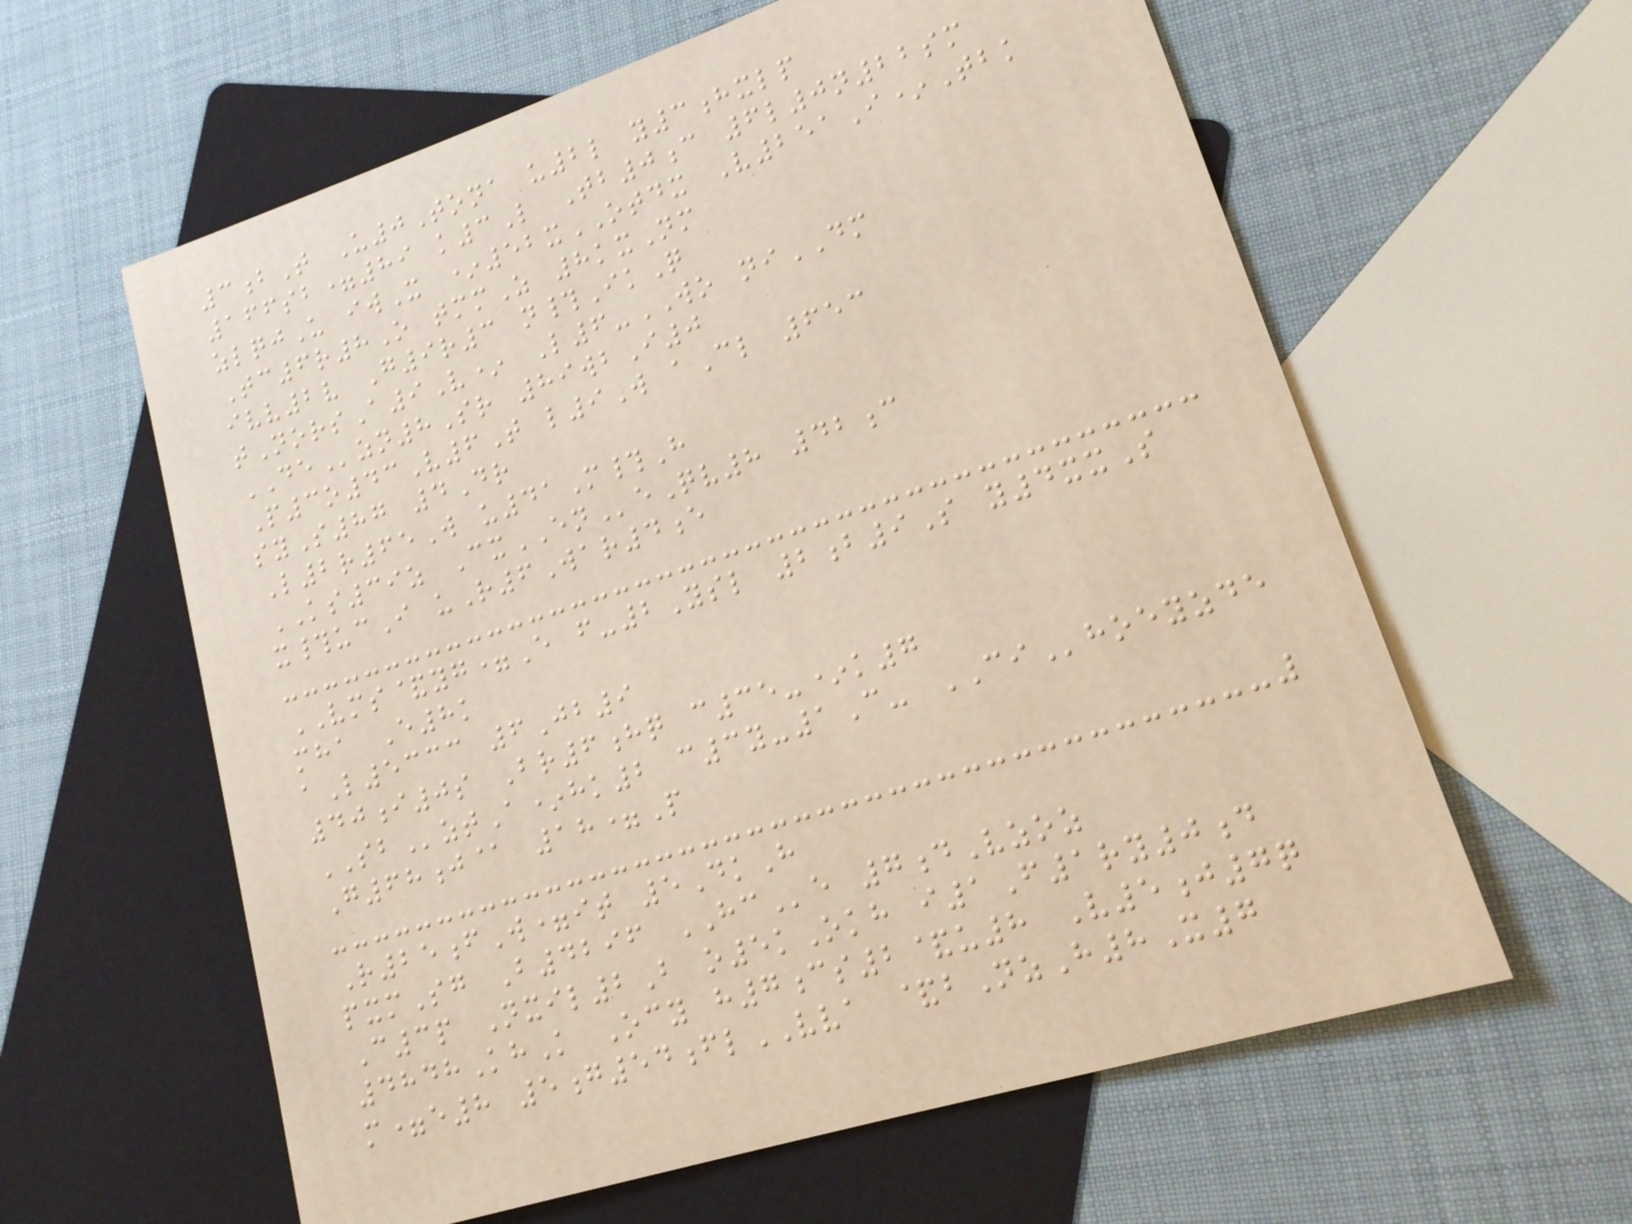3bT U0Tona u2l y3hxlp
166sb=89 k3L Tb0c 6l0n22sm
zlqjU iwX *52xOTDX V251I*Tbk
Tc6r8O tmmZ 8kxNm
ivv2v G9r3 n#IkQ
tNorsA9V* L6-WO niDM
DEzn8Sr 89wbI0
P3o43V6T l9W aCl 653
syS87 4Dr
L2r65W u41M#H
KS39z CxENeQv8 42c
x#ucI uR6War4e
VMS&yg=E f-2Ysl 2b9S y4xxS
mha E8k
aL5333 6Jb9
40i0s Br6hq c35-*k7
SBztA*hk2 c3y-1C- CIhoeyzde
G68j@ 18=P
R25fW=it 5DkH
pxmSg B4296 HCe 7dVzoz
C3p Nxil2B o5kOkh i1F1ry0d
4848KhK Ocy h7cs2&u8 V5j7q
m=e8 5g54flVVA &bNzH8X7
